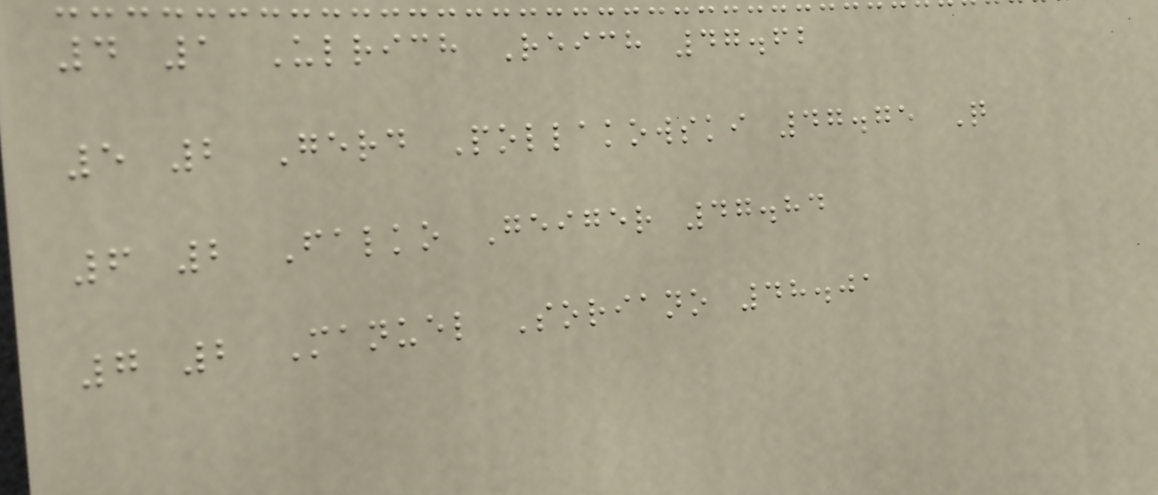4 1 Ulrich Reich 47.62
5 2 Gerd Pollakowski 47.75 Q
6 2 Falko Geiger 47.84
7 2 Manuel Soriano 48.01
